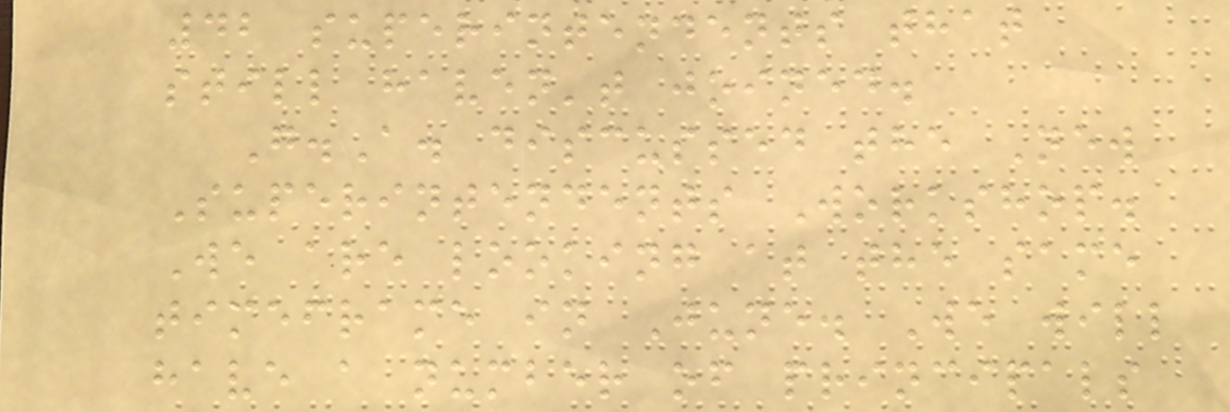42 superintendents that
still haven't joined.
G.A. discussed the New
Superintendents Workshop.
We are looking at the same
timeframe in June. We will
have a number of principals
